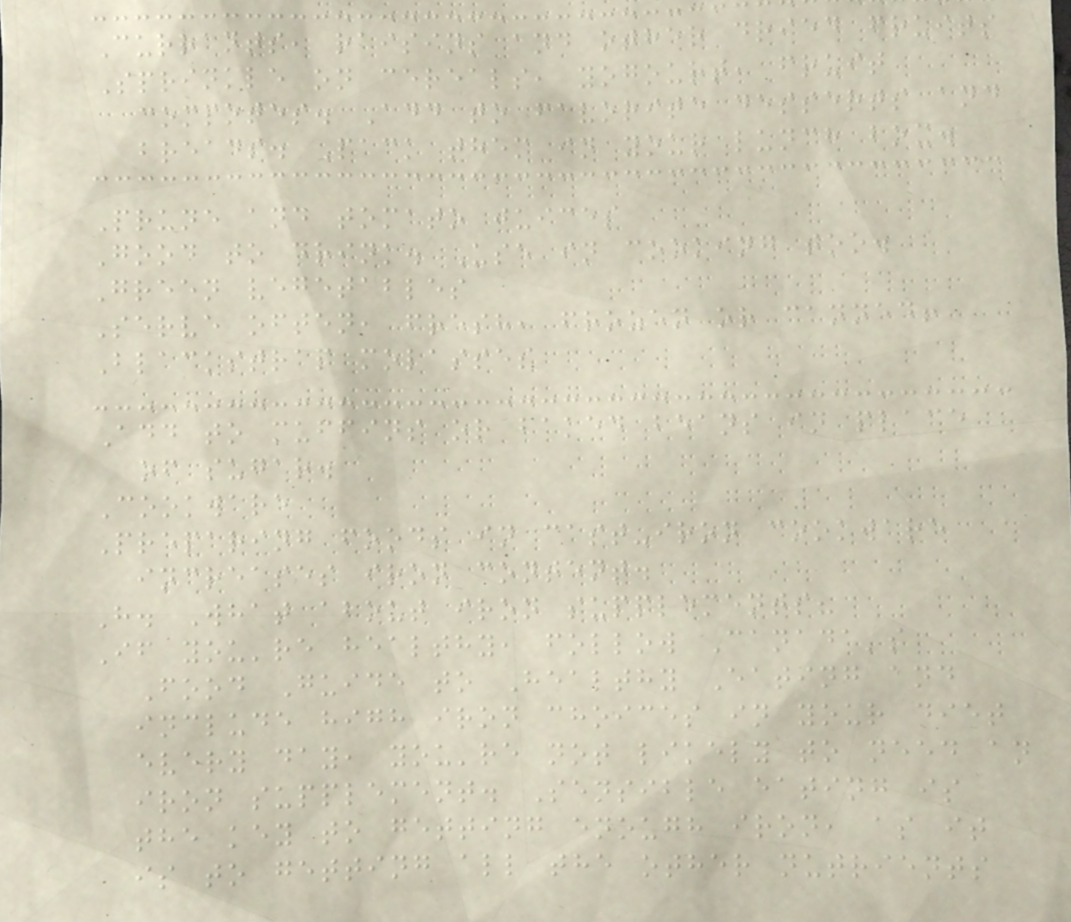Currants, raisins and other dried fruits
Sprinkle on cereals, yogourt, fruit
compotes. Add to favorite desserts and
breads. Pack them in your lunch box.
Prune and tomato juices
Good to drink. Use in cooking too.
Green vegetables
Serve often, fresh, frozen or canned!
Blackstrap molasses
Add to muffins or baked beans in place
of sugar.
Cookware
Preparing foods in cast-iron cookware
increases iron content.
H. What about iron supplements?
If you're healthy, follow Canada's
Food Guide to Healthy Eating and
include high iron choices in your diet
every day, you're not likely to need an
iron supplement. Sensible eating is
the key to getting enough iron, as it
is to getting all the other nutrients
